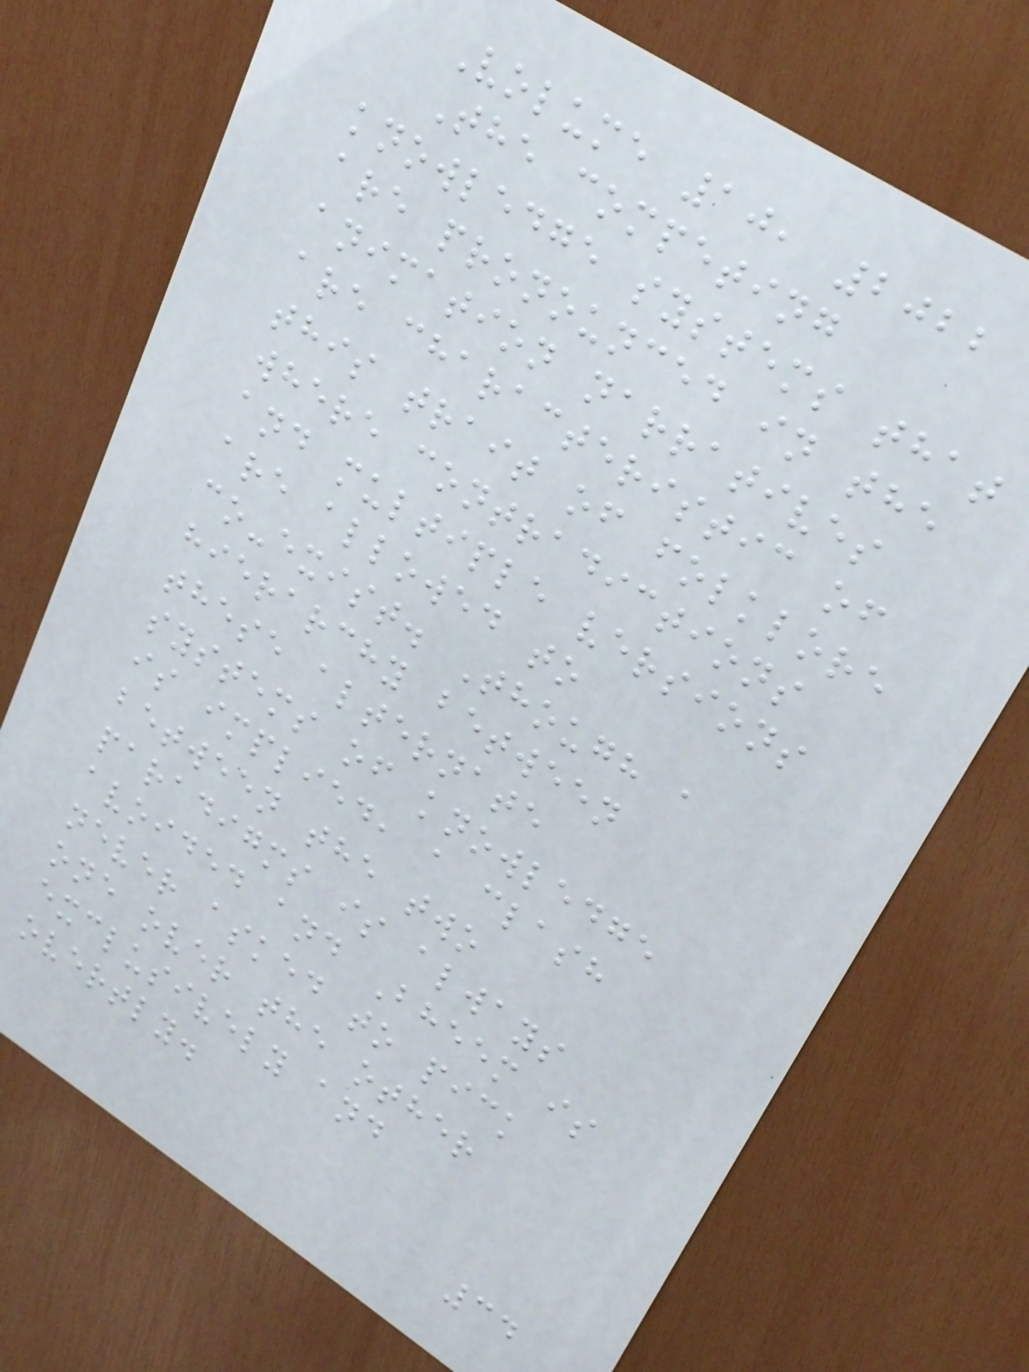Volume 10, 2022
The competing
knowledge systems that
are pronounced in the
animation narratives
are characteristic of
this trait of folklore
where contradictions
and multiple versions
are allowed to
co-exist. Though a
hierarchy between
these alternate
systems of knowledge
is implied, a clash
between the two
paradigms is always
avoided and Bheem is
never asked to pick
one over the other
exclusively and
overtly.
34
